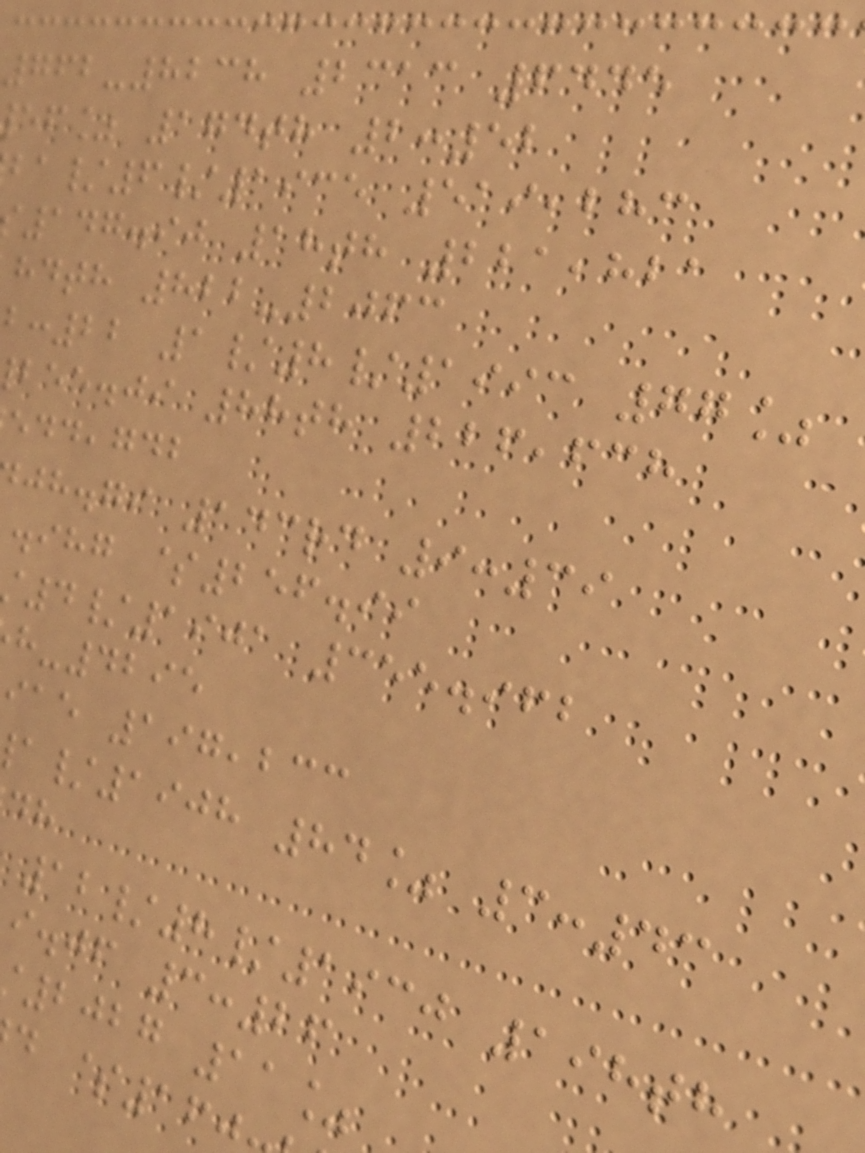762-8238 2313 6445
ef% 174th 2:52
/6/1935 519,283
147.90 18th 221,821
hdth 822-2063
:22 1/8/1993 77%
bee.ji 88th 226,638
,gdb
jh.gi 143rd 9:39
.ihg $256.99
4/1901 355.962
-4295
iae 197,233
/1908 84% 3:43
12/8/1930 198th
i.jf 3:26
2027 11%
d $16
